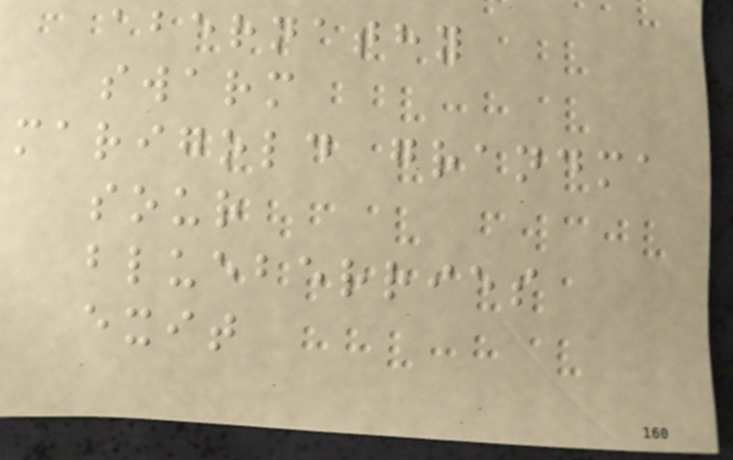abernathy
swarm
marigold grandma
sour
blueberries
exit
